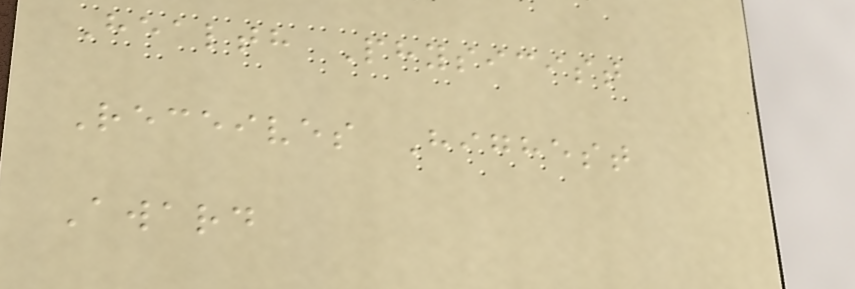Health Physicist
Receives Highest
Award
